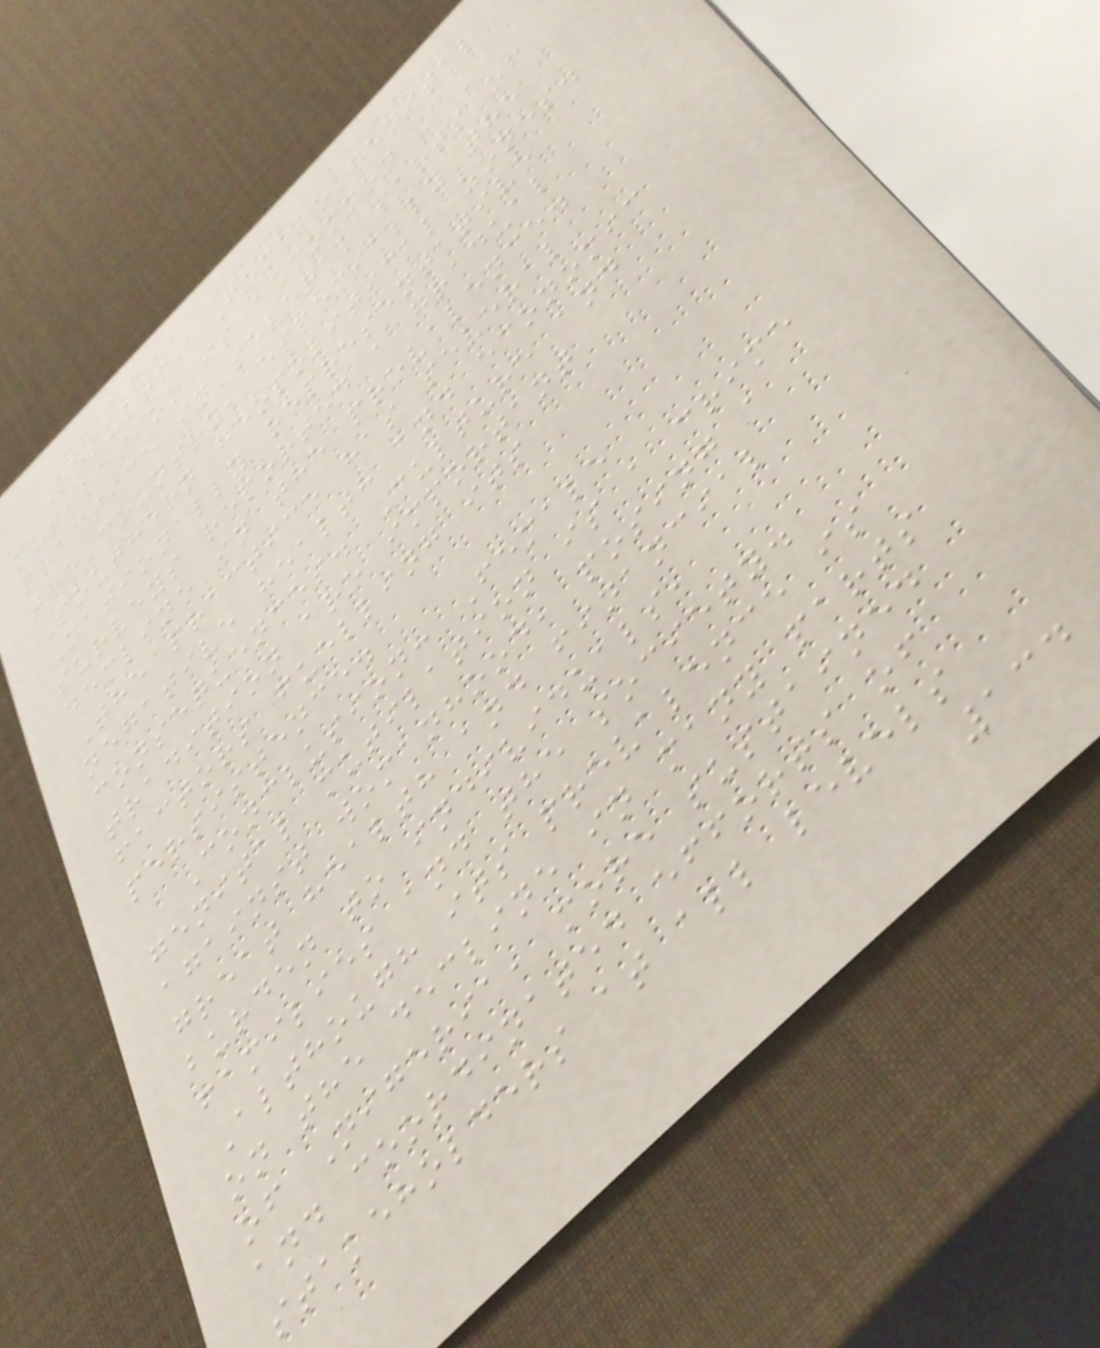Results: Female genital
mutilation is a common
practice in several parts of
the country, especially the
Southern geopolitical zones.
Nationally representative
surveys reported a gradual
decline in the prevalence.
The practice has several
negative health and economic
consequences. Culture and
tradition are important
factors fuelling its
persistence.
Conclusion: Female
genital mutilation is a crime
against womanhood, posing a
great health and financial
burden to individuals,
families and the society.
Although its prevalence is
on the decline in many parts
of Nigeria, more sustained
and coordinated efforts of
stakeholders at all levels
134
